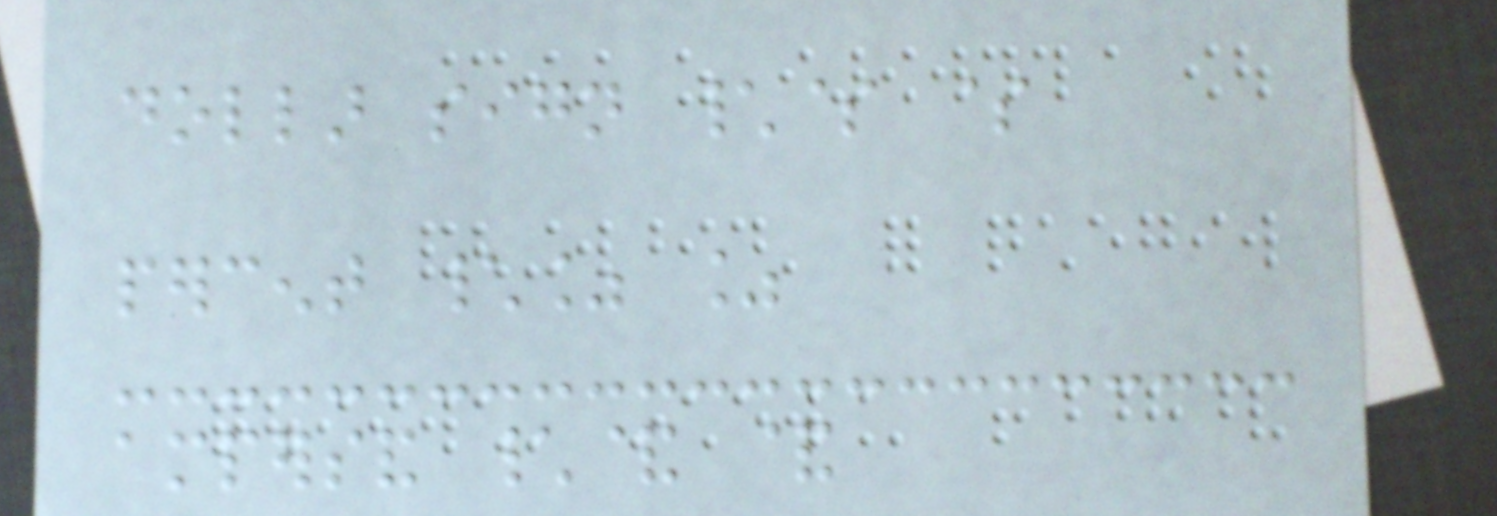dollar sign \$ $
percent \% %
ampersand \& &
